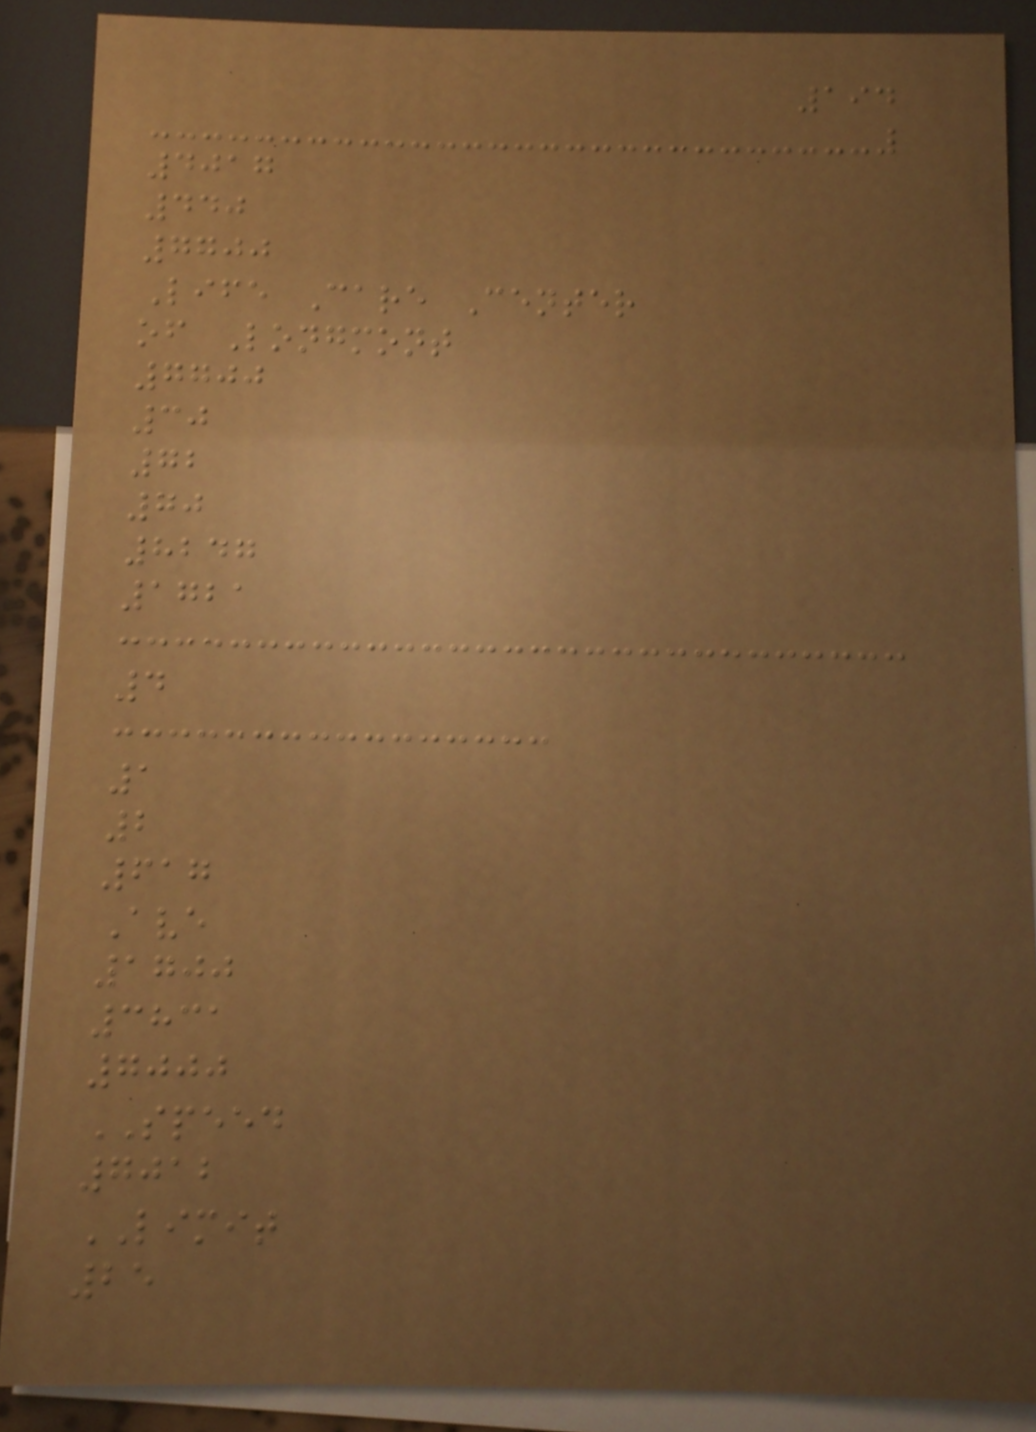194
4017
440
7700
Life Care Center
of Longmont
7700
30
72
70
8247
1721
4
1
2
617
Ave
1700
3831
7000
SPEED
7012
LIMIT
25
